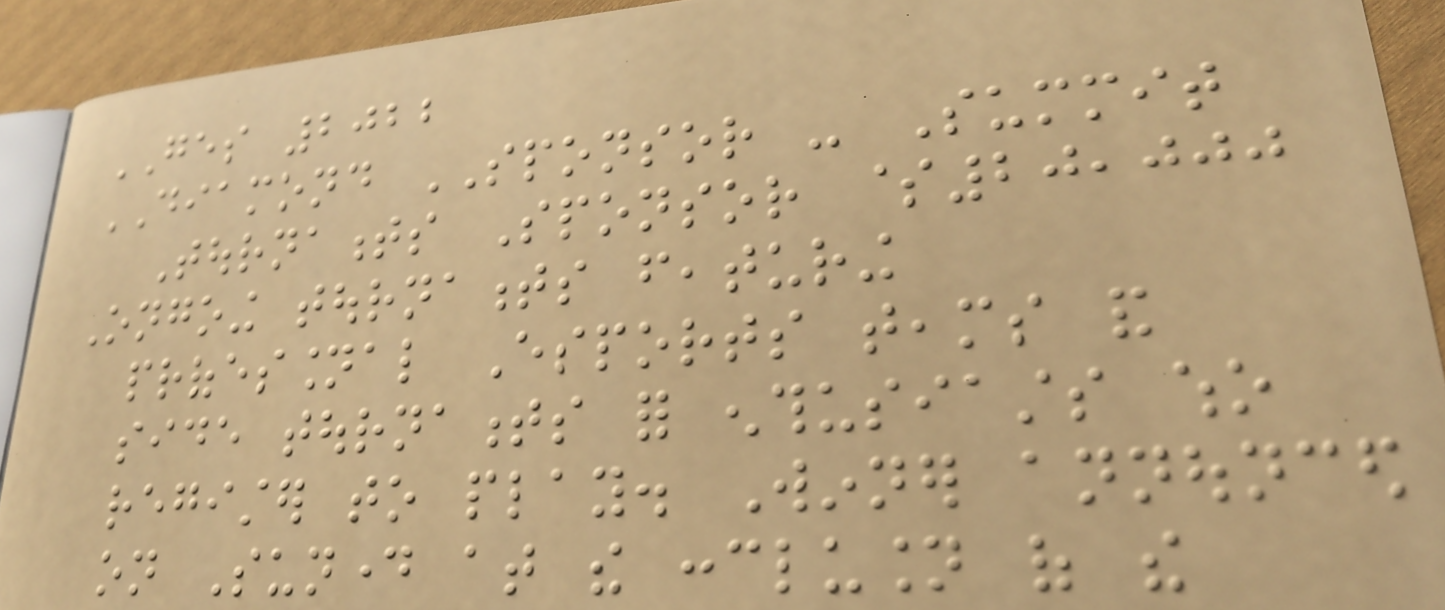GES 2022
DIAMOND SPONSOR - Summit
Tournaments Sponsor $20,000
Ongoing tournaments featuring
professional Esports teams and
side tournaments for enthusiasts who
register to play. Winner announced
on Sunday at the conclusion of the
